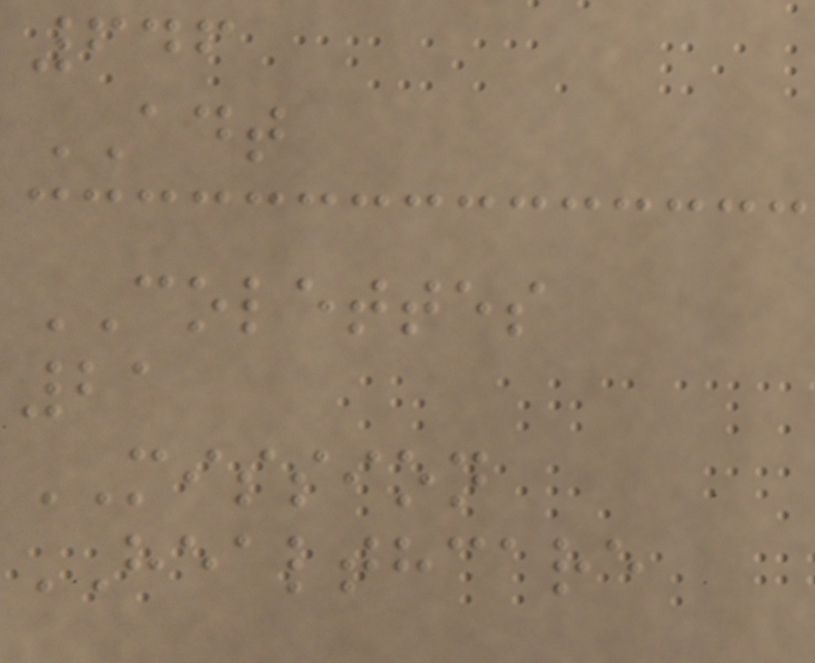646
ADT
COLETTES
21
MISSION
HEALTHCARE
